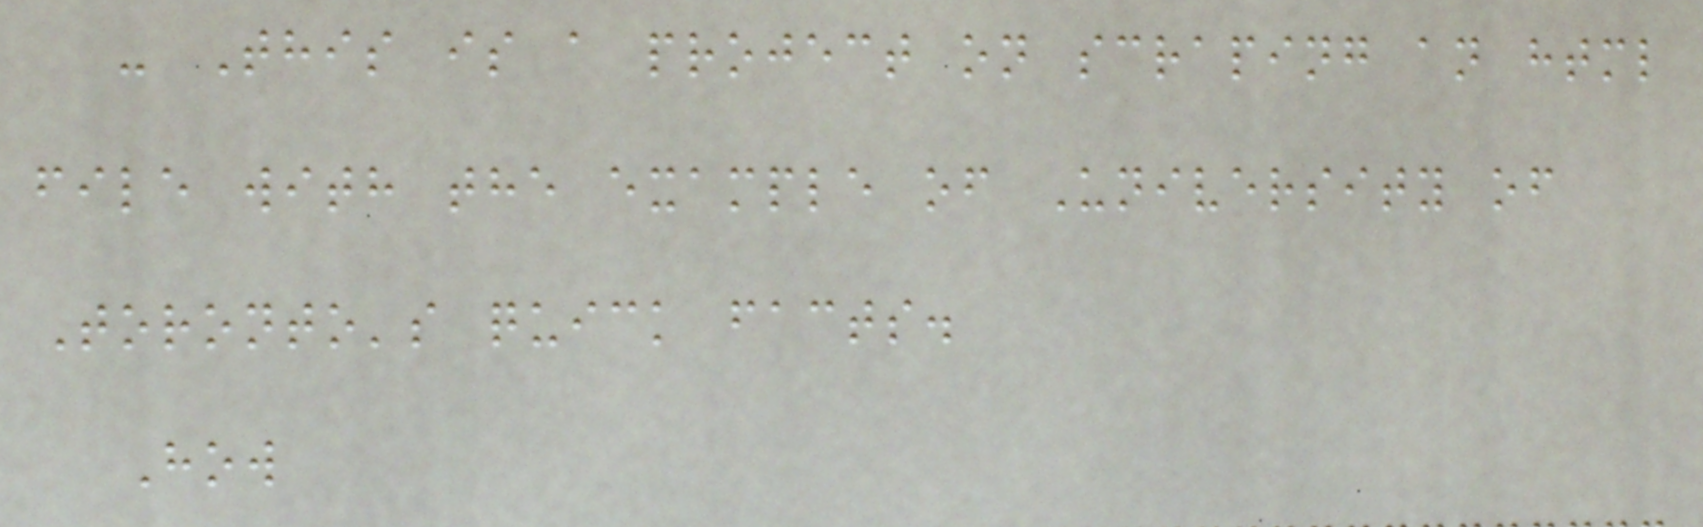- This is a project on scraping an html
file with the example of University of
Toronto's quick facts.
How
